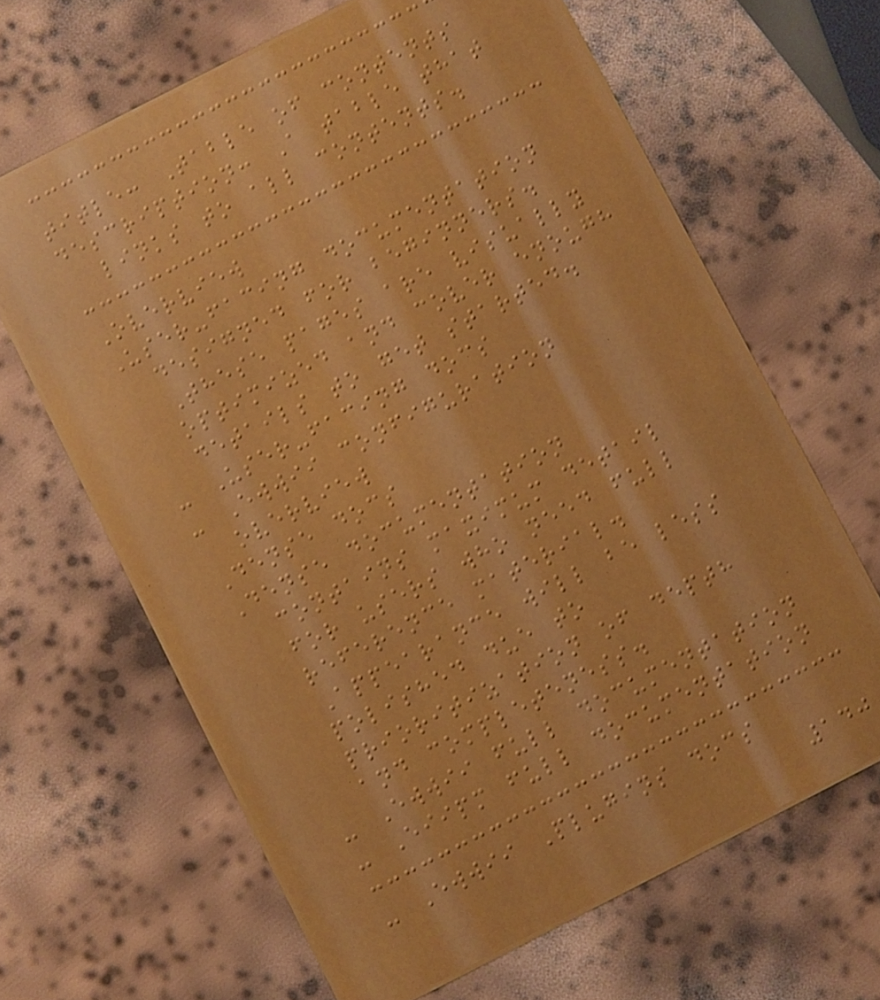title: Table of contents
description: A table that
links to all contents.
Overview
User-facing documentation
designed for beginners.
These pages are visually
optimized and cover enough
details to get started.
- User-facing docs
- Ewwii configuration
overview
Dense docs
Dense documentation
contains maximum detail
for users who need full
reference material.
Appearance will be less
polished due to
prioritization of depth
and completeness.
- Ewwii full documentation
- Eiipm full documentation
- Ewwii Plugins docs
140
